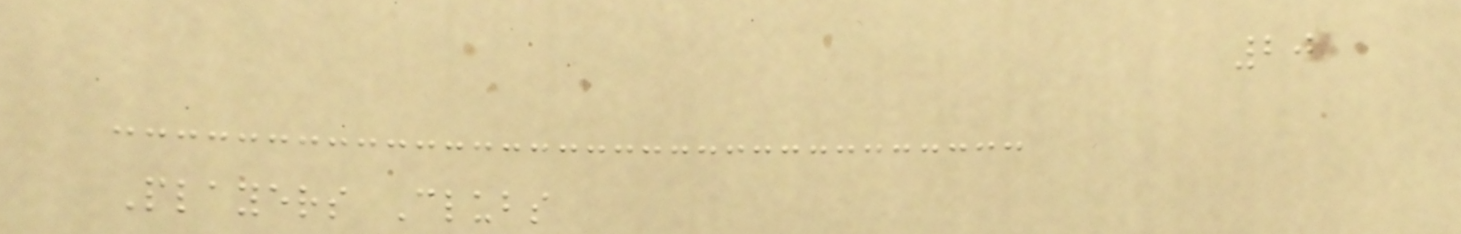20
Players Clubs
